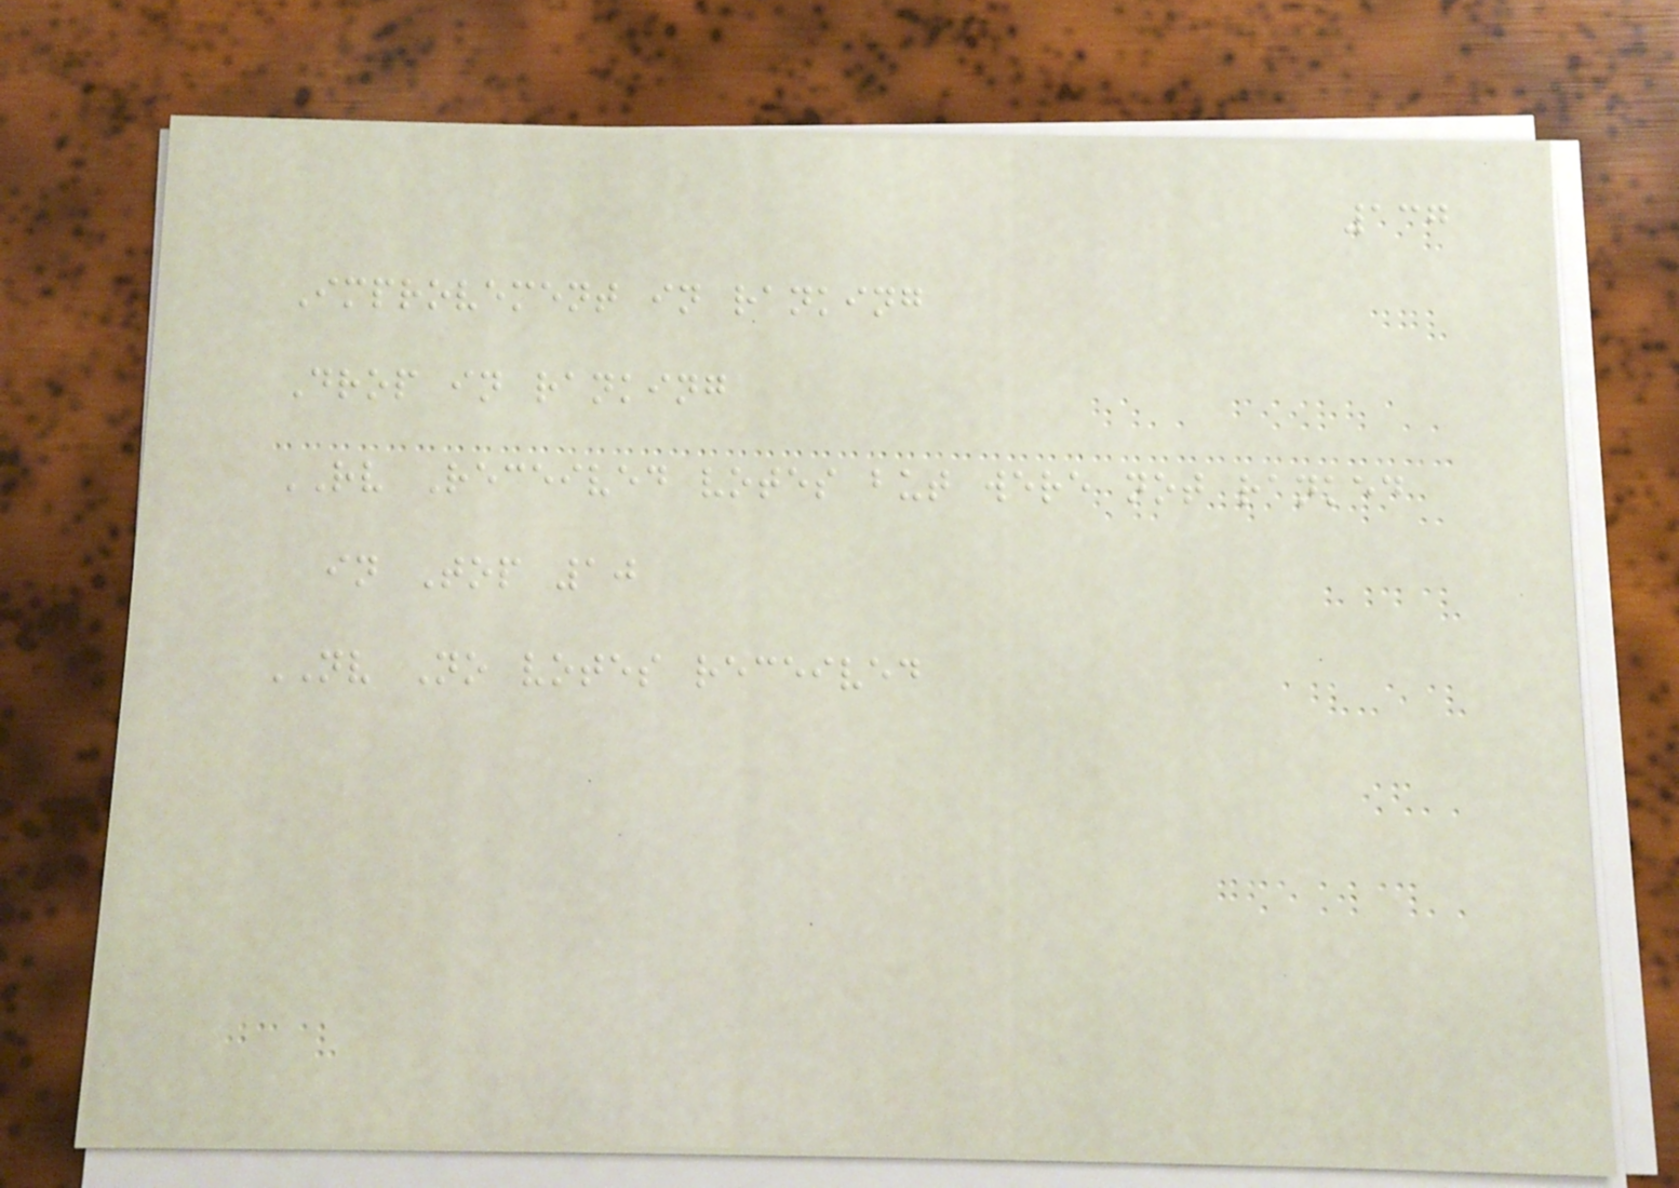137
Improvement in ranking
Drop in ranking
RV Received votes but were not ranked
in Top 10
NV No votes received
